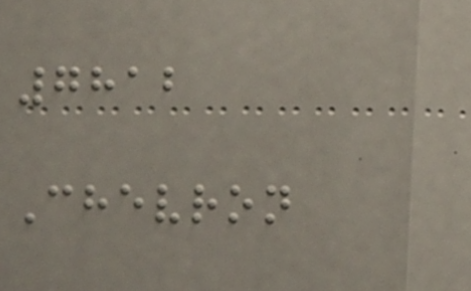7812
Chevron
